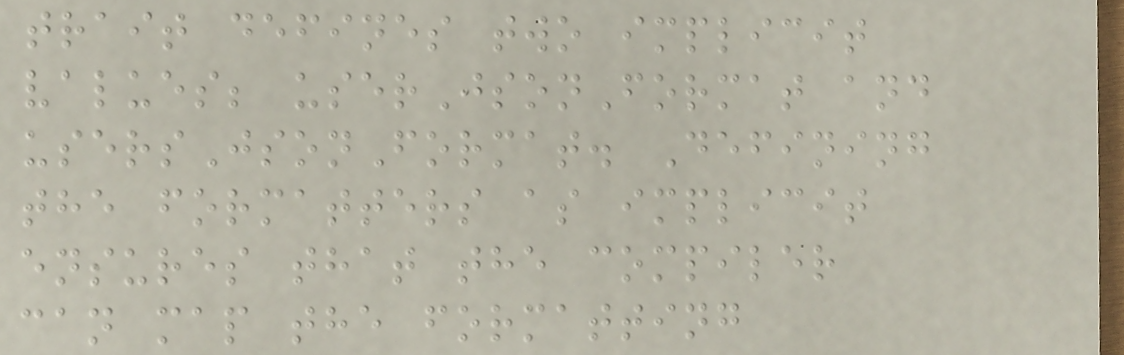trait defines two implicit
values; userJsonFormat and
usersJsonFormat. Defining
the formatters as implicit
ensures that the compiler
can map the formatting
